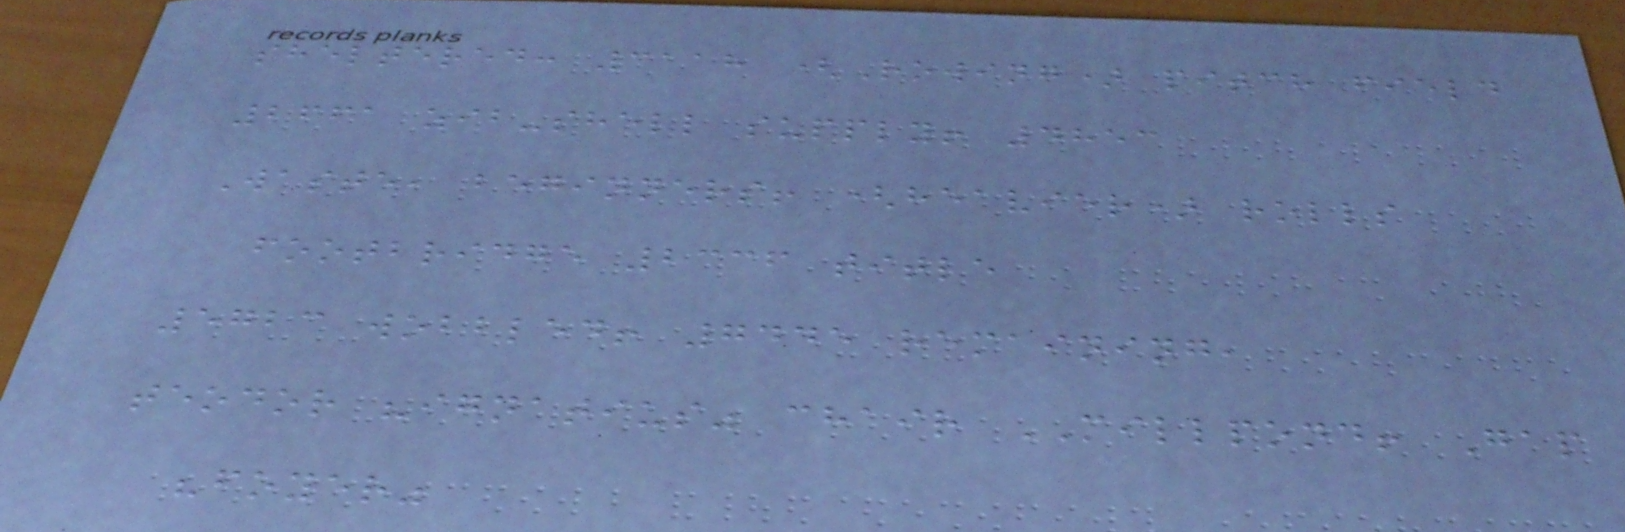sheltered: 3118 (Rowing) pitch field
2661 zib-shell supply! 4853
Waste, beginners! (heavier) rolls
footbridge 2336 title
5723 wobbled! 7445 remaining,
teodor "ignatius" chair MILLPOND! Gap
"foyer"
